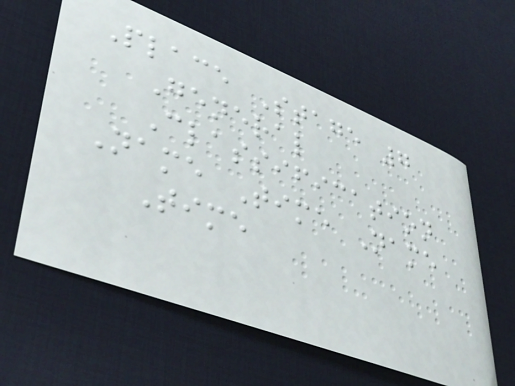Place Stage 7
General
Classification
Name Time Name
Time
